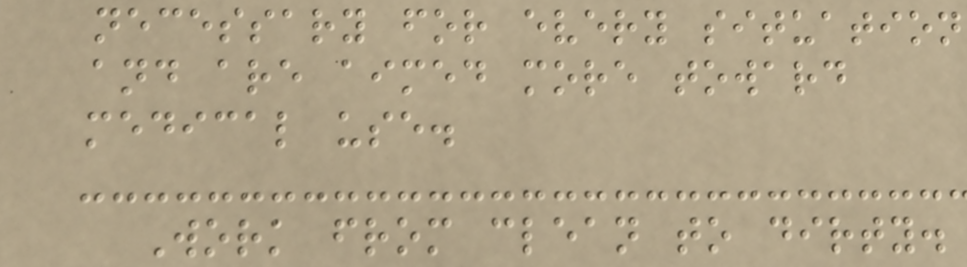necessary for every situation
and are aimed more toward
medical use.
Work from clean to dirty.
